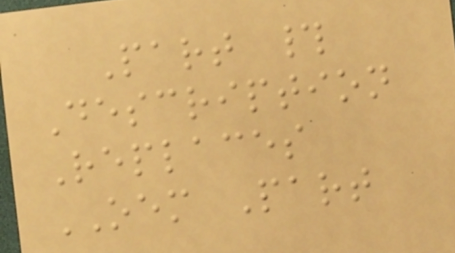Part #
Description
Replaces
OEM Part
